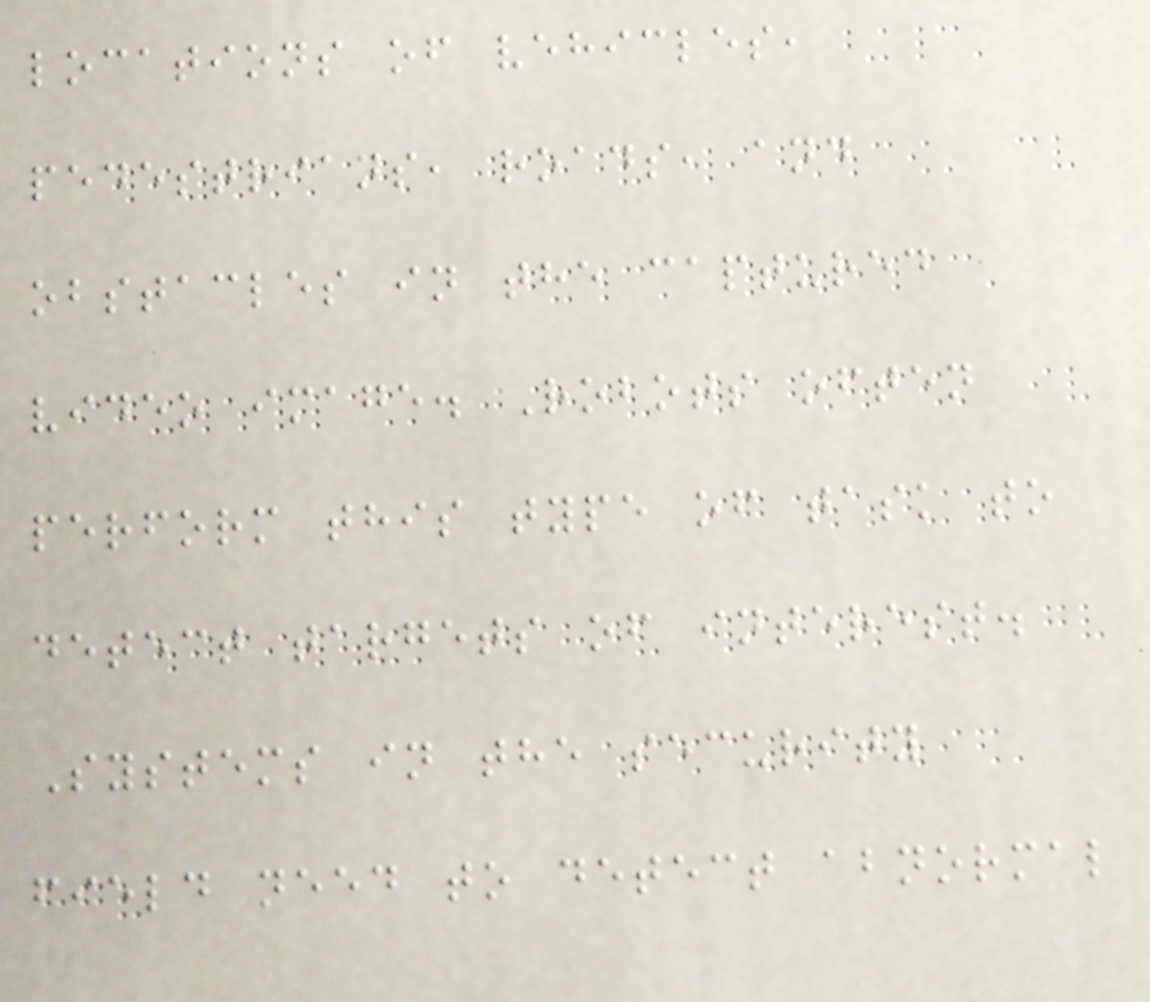locations of vehicles,
pedestrians, roads, and
obstacles in the captured
video image. Robots often
perform this type of task to
detect targets of interest.
Systems in the security
field need to detect abnormal
